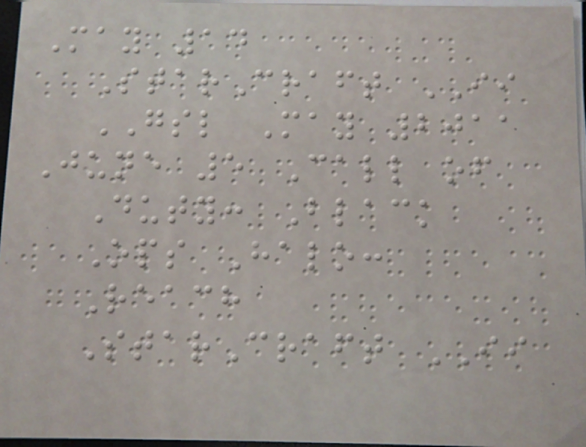May 14
StarCraft II
GSL May 2011
June 5 Call of
Duty: Black
Ops Halo:
Reach
StarCraft II
